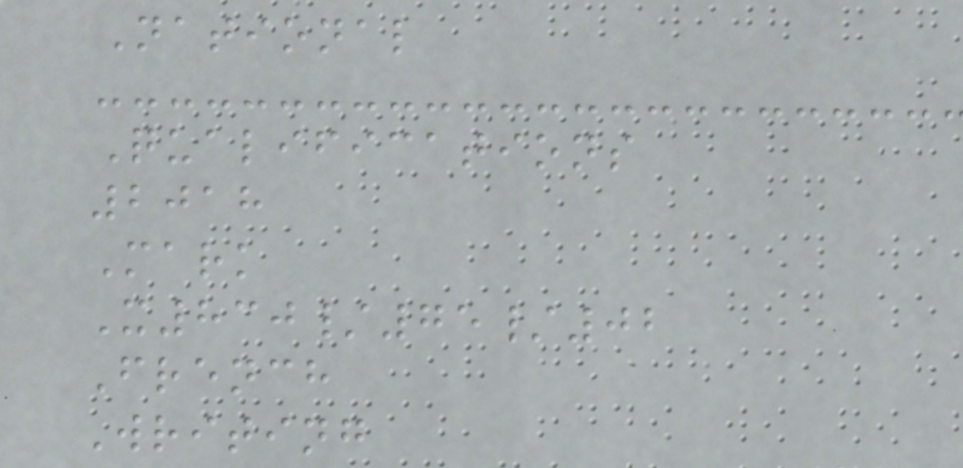National
Qualifications
2018
Mark
X830/75/02
French
Writing
